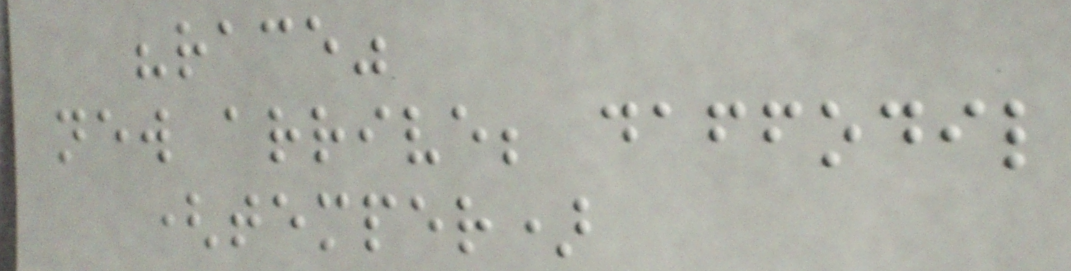"race"
new arrive; daffodil
(temper)
